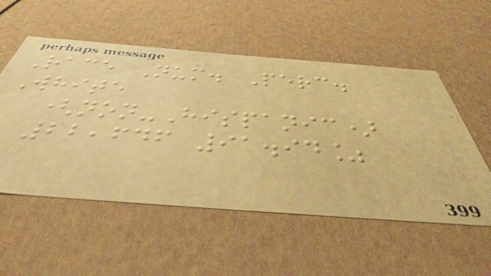Race Num. Perc.
White
(non-Hispanic)
22,646 91.94%
